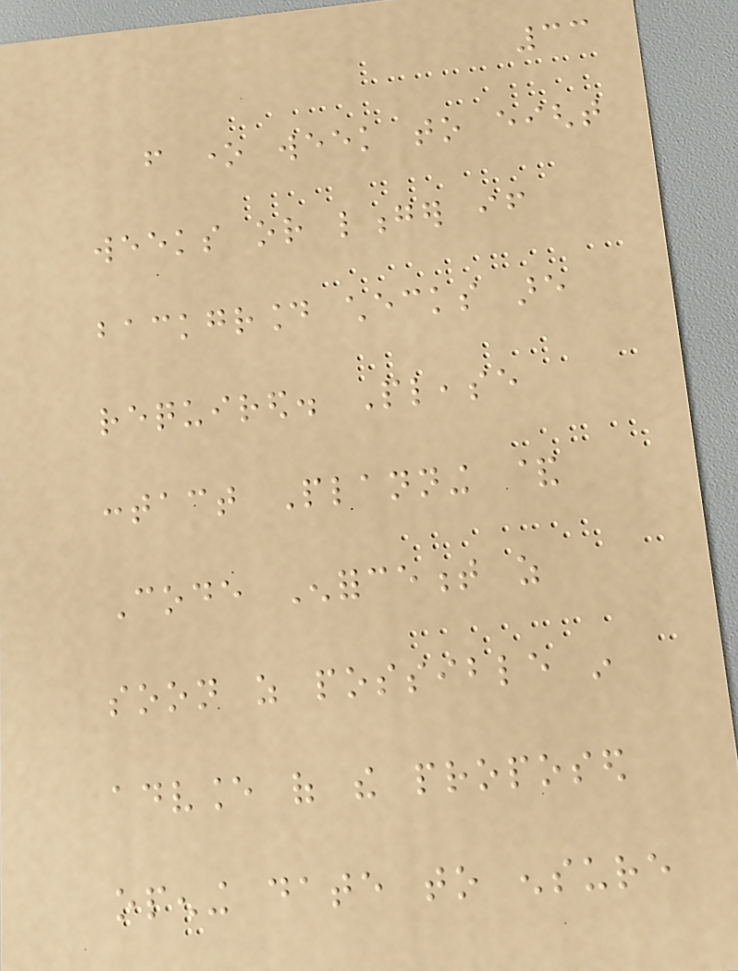33
from one week to eight
weeks or longer if
background checks are
required. Please
contact Planning &
Code Enforcement as
soon as possible in
advance of the proposed
opening date to ensure
